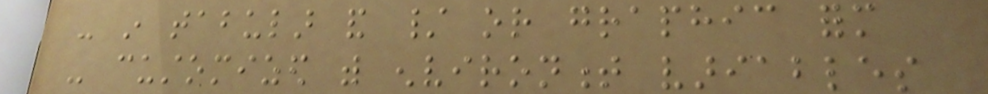- in tabular and / or graphic form
- customized with environment variables
